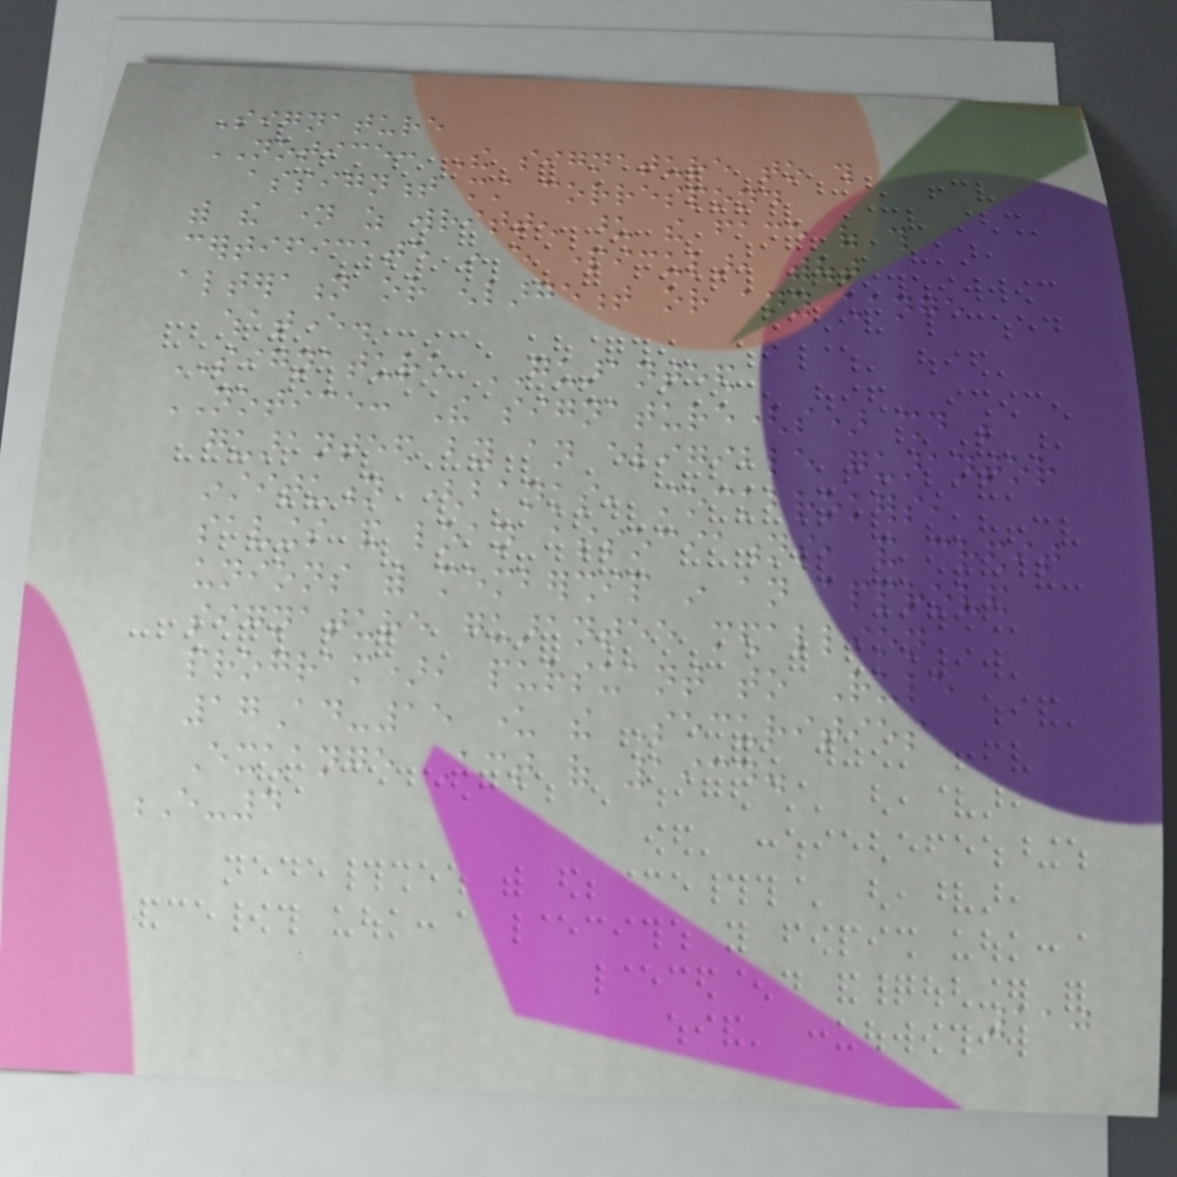Signature
NOTICE: The signature to this
assignment must correspond
with the name as written upon the face of this
certificate in every particular, without
alteration or enlargement or any change
whatever.
SIGNATURE GUARANTEED
NOTICE: The signature(s) should be
guaranteed by an eligible guarantor
institution (banks, stockbrokers,
savings and loan associations, and credit
unions with membership in an approved
signature guarantee medallion
program), pursuant to Rule
17Ad-15 under the Securities
Exchange Act of 1934.
E-4
110
